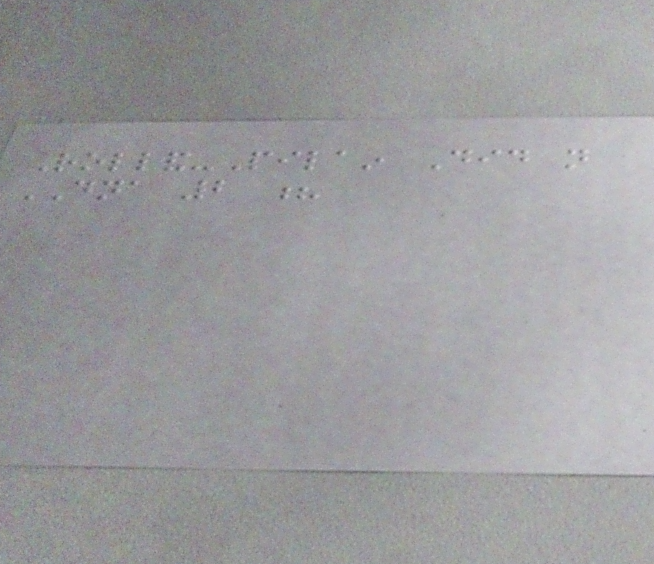Rolland-Pilain Did not
DNA 2 ?
